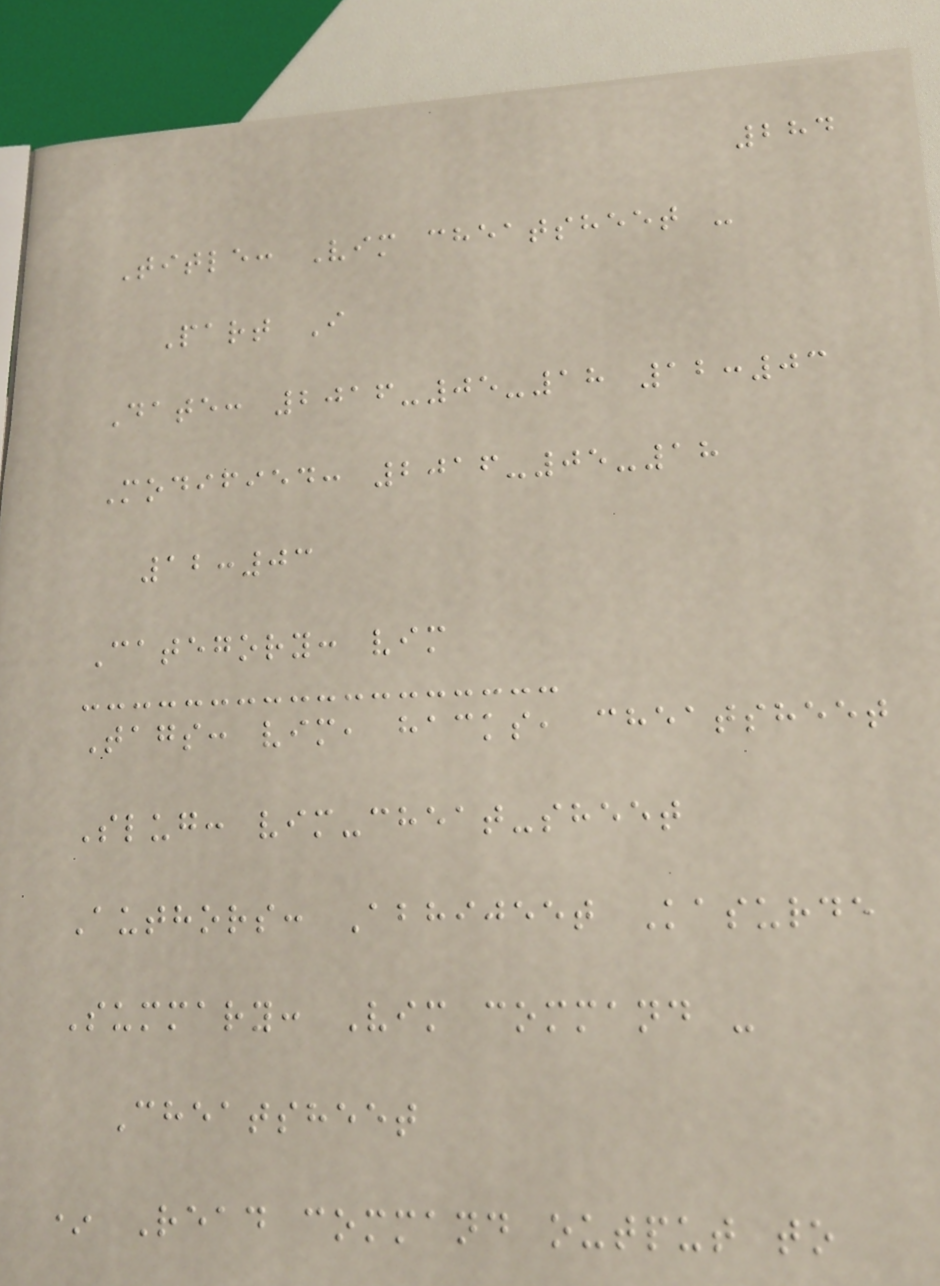284
Title: Vim cheatsheet -
Part I
Date: 2016-05-18 12:03
Modified: 2016-05-18
12:03
Category: vim
Tags: vim, hacks, cheatsheet
Slug: vim-cheat-sheet
Authors: Abhijeet Kasurde
Summary: Vim command -
Cheatsheet
* Read command output to
